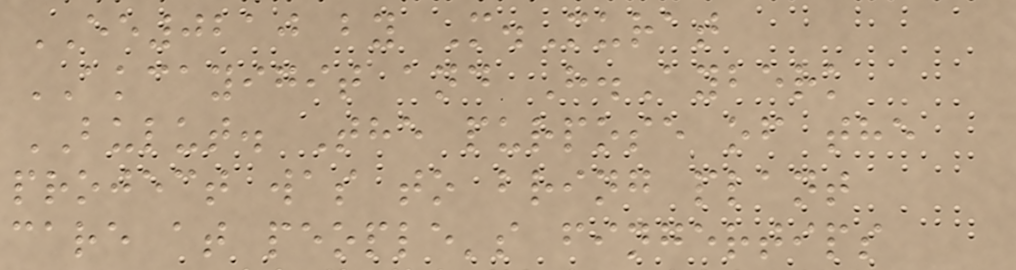EE0210 by M.Murat
AKCAYIGIT and H.Ayberk
BULUT. The purpose of the
project was to bring plant
care at people's fingertips
